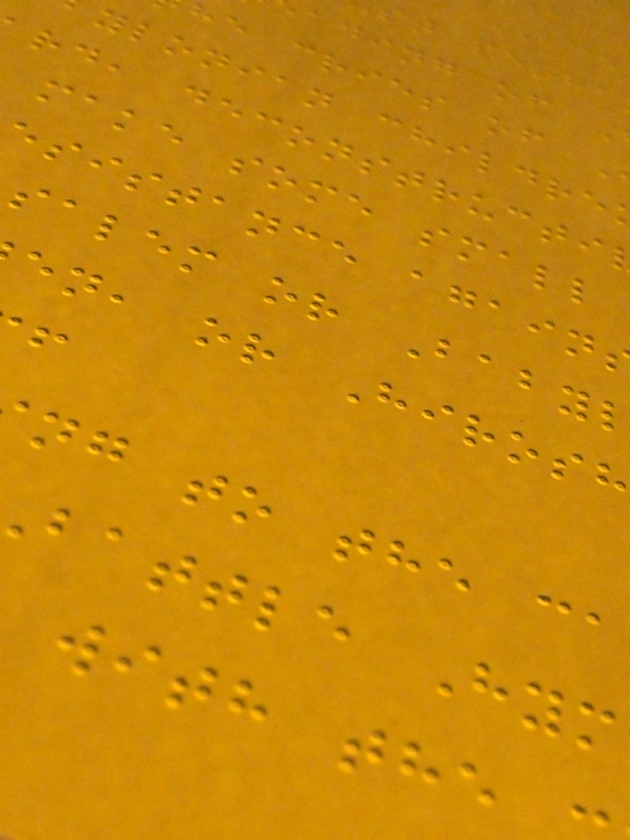ading of
he cries of
ylonian childre
rd, deconstructi
make some small
esistance again
salem or Baby
en, or Hirosh
ng to the ca
battle Hym
with the
